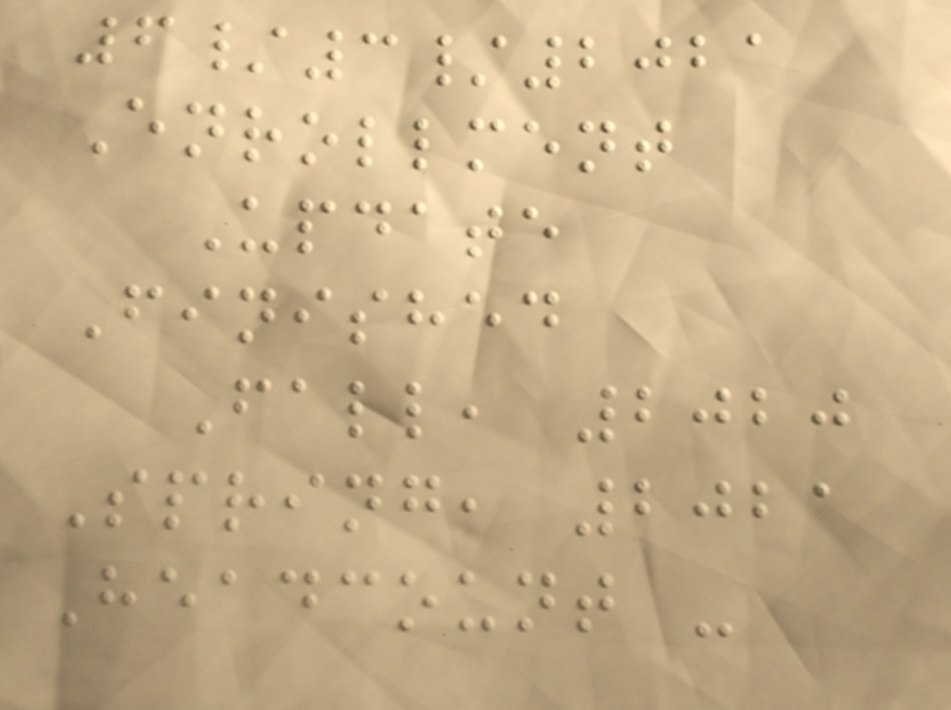6/3/2021
Enrollment
Update
Finished
Fall, 2020
Spring, 2021
Headcount -
